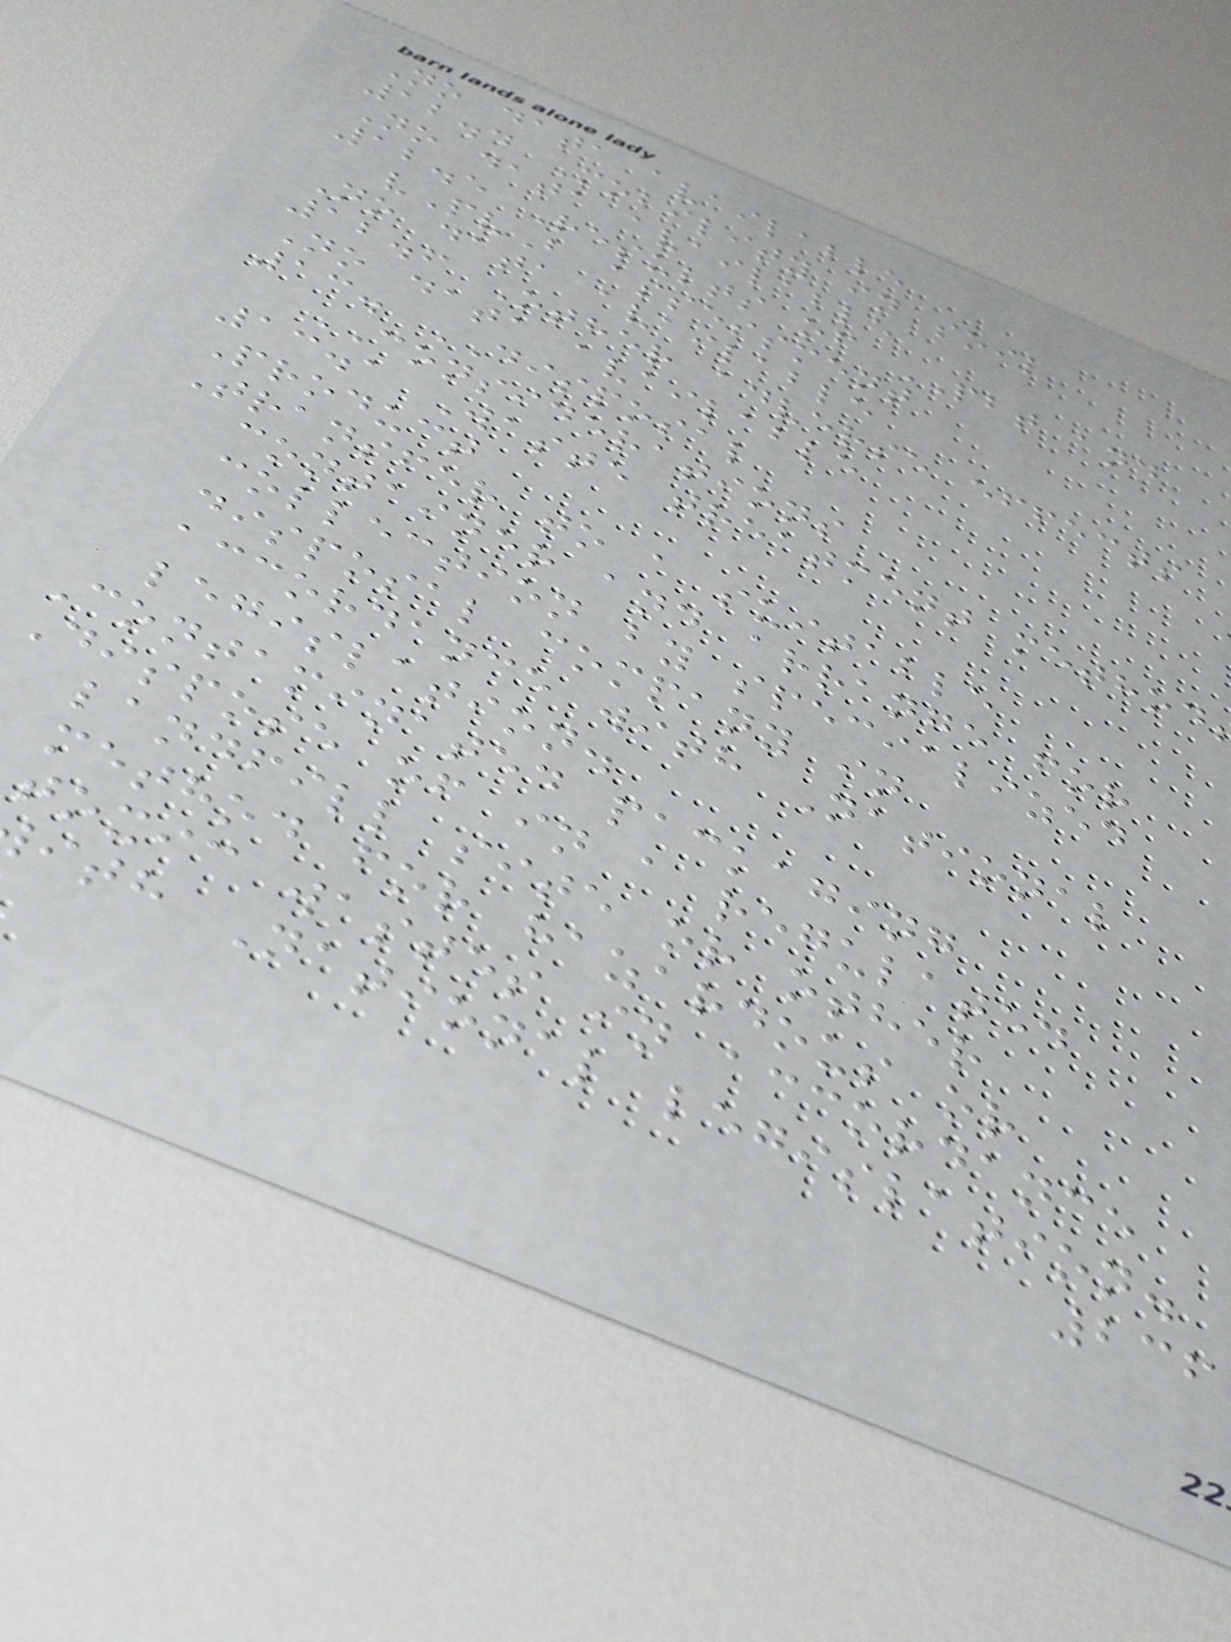No data available
12.4 Mobility in soil
No data available
12.5 Results of PBT and
vPvB assessment
No data available
12.6 Other adverse effects
No data available
13. DISPOSAL
CONSIDERATIONS
13.1 Waste treatment method
Product
Transfer to a suitable
container and arrange for
collection by specialized
disposal company in
accordance with National
legislation.
Contaminated packaging
Dispose of in a regulated
landfill site or other
method for hazardous or
toxic wastes in accordance
ith National legislation.
236
